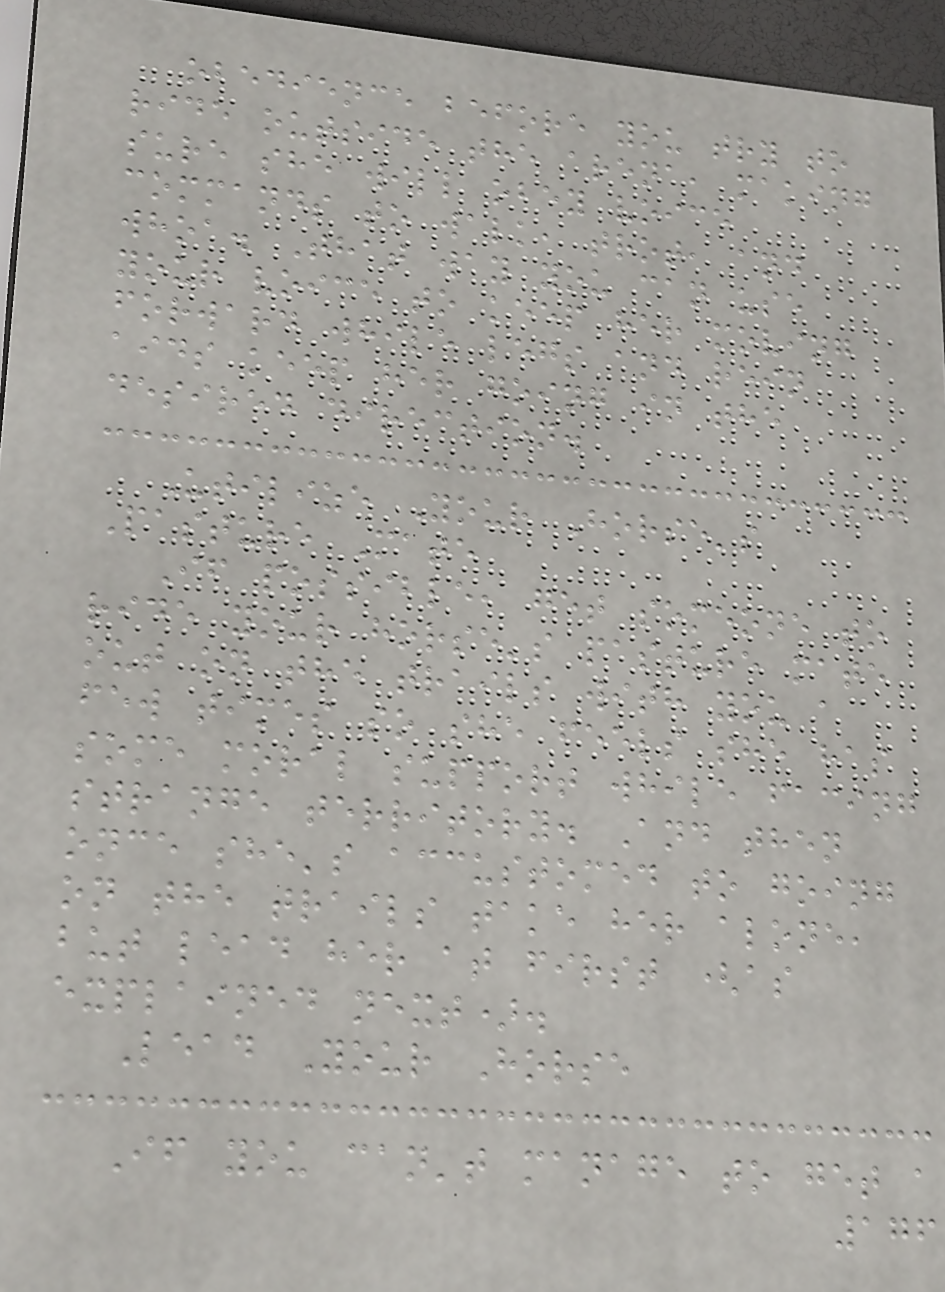obedience before you try to
ride outside the arena, making
sure she will obey voice
commands to walk, trot, and
whoa. That way you can use
your voice to keep her moving
forward while legs and rein
aids keep her going in the
desired direction.
Utilize Your Horse's
Pasture Mate
If possible, get someone to
ride your horse's pasture mate
out on the trails with you a
few times so she feels she has
some moral support while facing
strange territory. And then
once she's accustomed to going
on the trails take her alone,
but lead her at first (as
explained next).
Lead Your Horse
If you can't manage to get a
176
